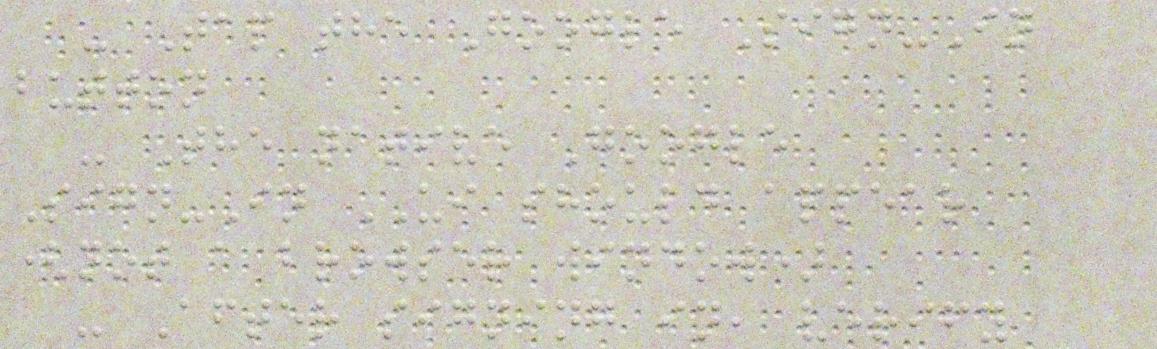- Tap the Google Sign-In
button
- The native Google
Sign-In UI should appear
(not a browser window)
- After signing in, verify
